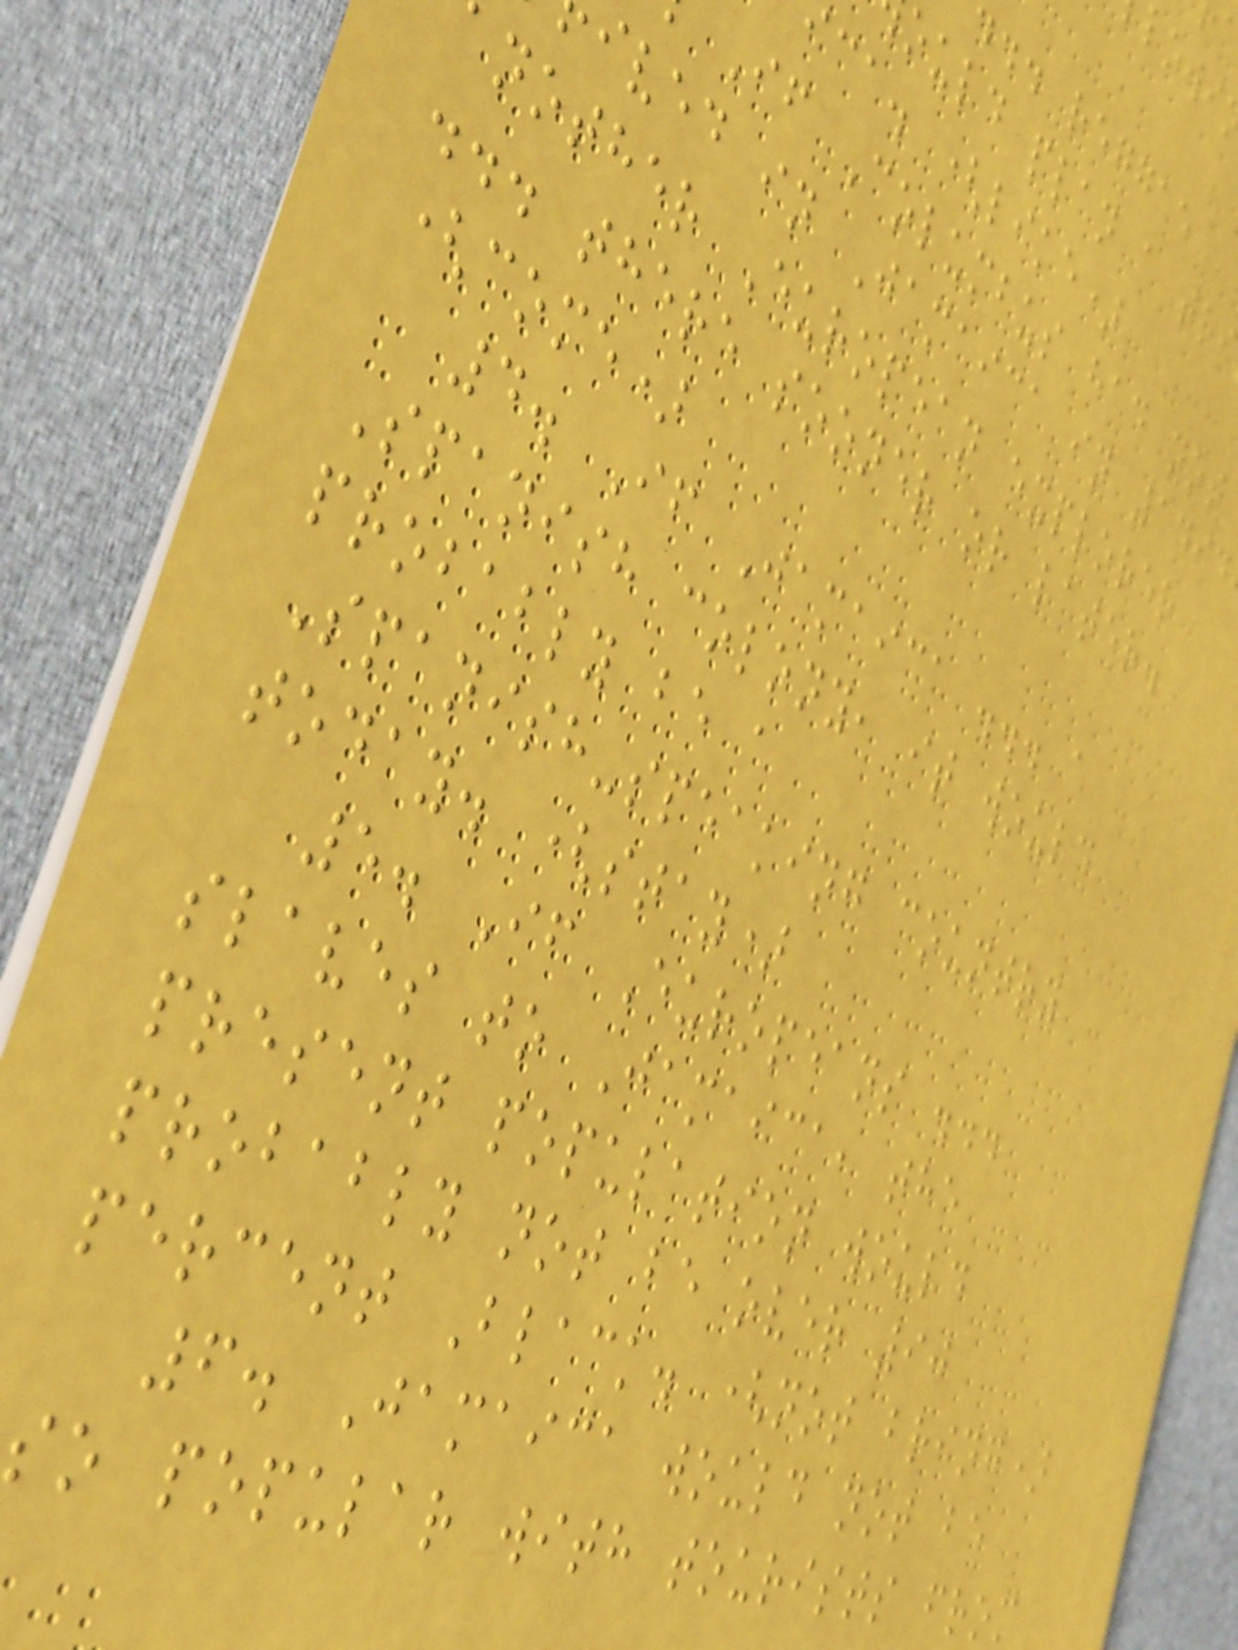.. reggae
ould plan a tri
ca. (like)
If Columbus had not
ived in Jamaica in 1494
nother European explorer
... there sooner or later.
(come)
4. If Jamaica ... a
Spanish colony, it would
probably be a
Spanish-speaking country
today. (stay)
5. If Europeans ...
slaves to Jamaica, the
present population would
probably not be over 90
percent Black. (not bring)
6. Jamaica would not be
so popular with tourists from
